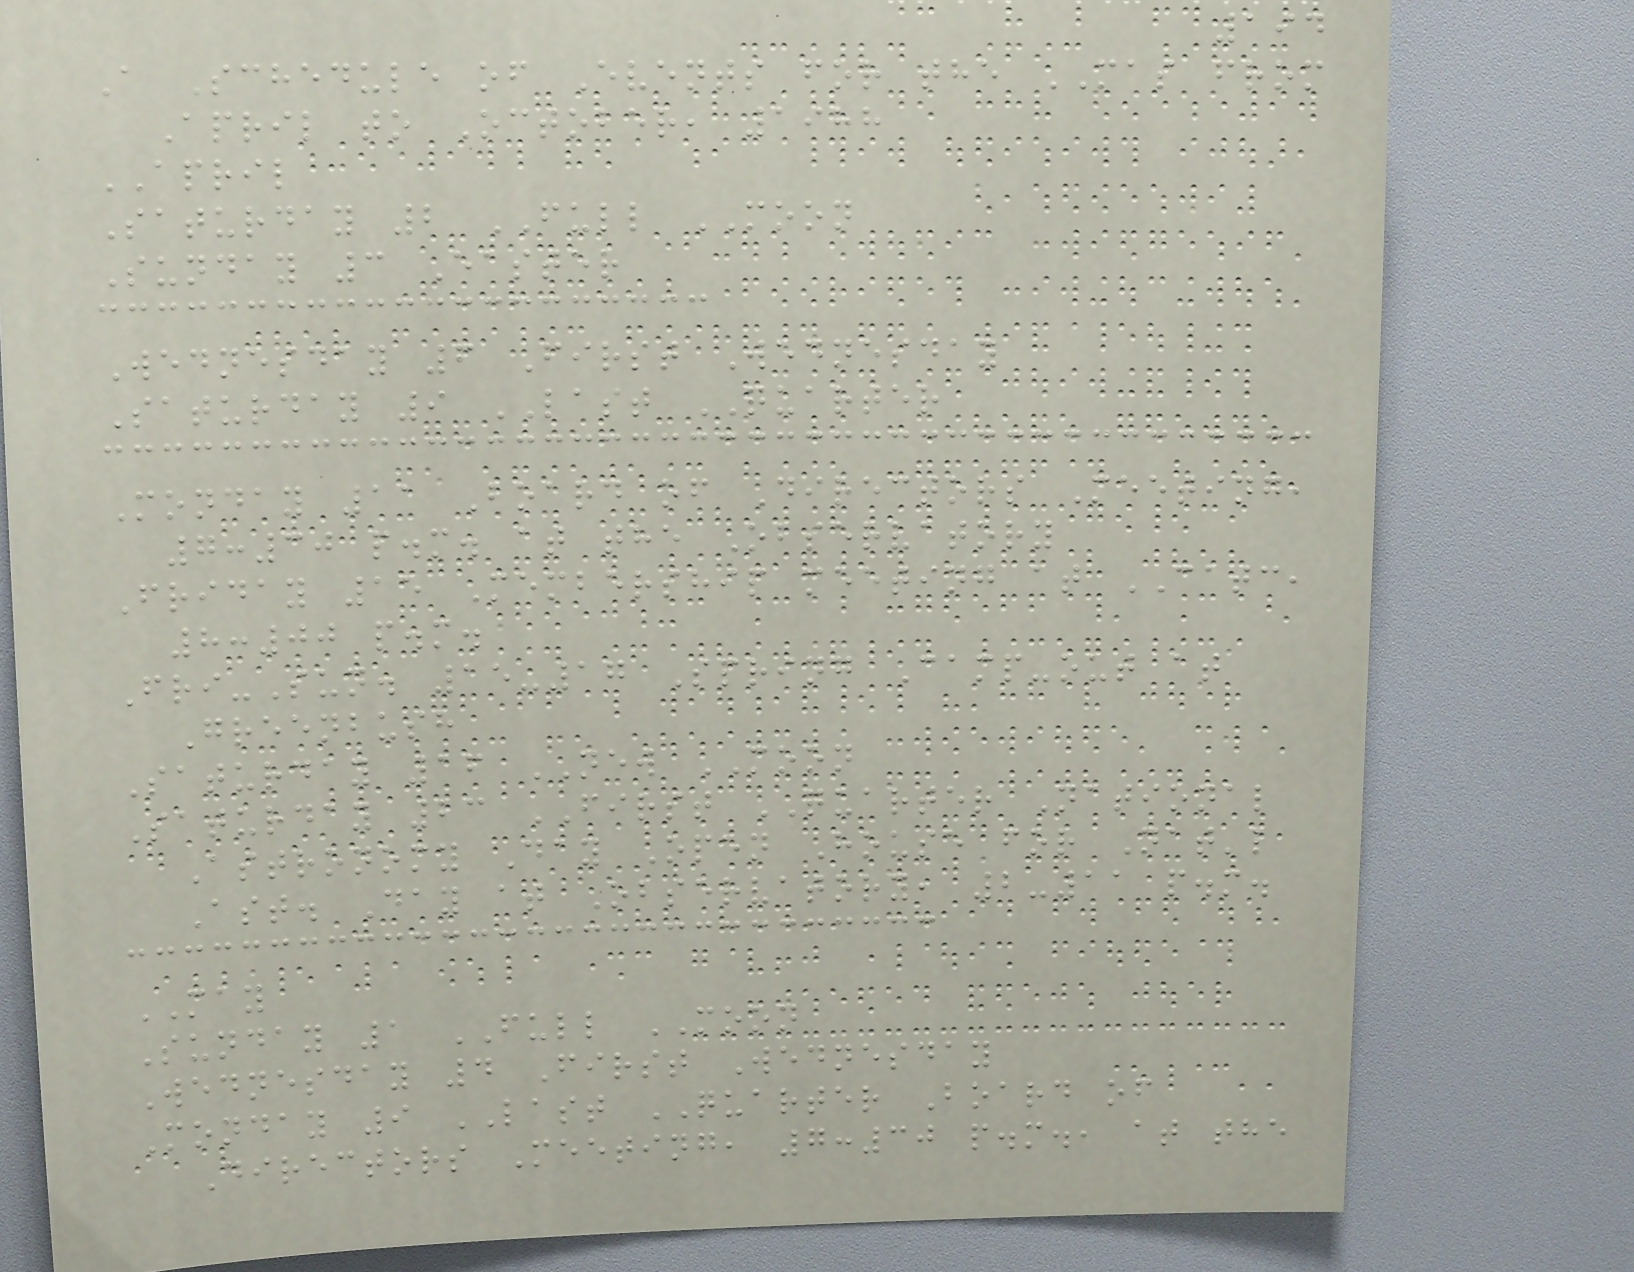194
A Schedule of Events for the MAS from
April to October, 1988
APRIL
Saturday 2 FULL MOON
Sunday 3 Easter
Wednesday 6 First Wednesday
Saturday 9 LAST QUARTER
Monday 11 Board of Directors Meeting,
7:30 p.m. at the Observatory
Friday 15 Membership meeting at CATC,
8:00 p.m.
Fri-Sun. 15-17 Spring Camp-out at
Greenbush
Saturday 16 NEW MOON
Saturday 23 FIRST QUARTER National
Astronomy Day Open House for Nat'l
Ast. Day at Observatory, 2-11 p.m.
MAY
Sunday 1 FULL MOON
Wednesday 4 First Wednesday
Monday 9 LAST QUARTER Board of
Directors Meeting, 7:30 p.m., at the
